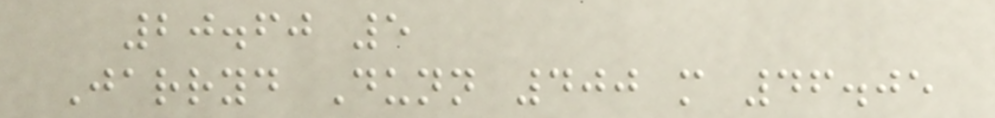20.60 5
Jarryd Dunn 400 m 46.05
